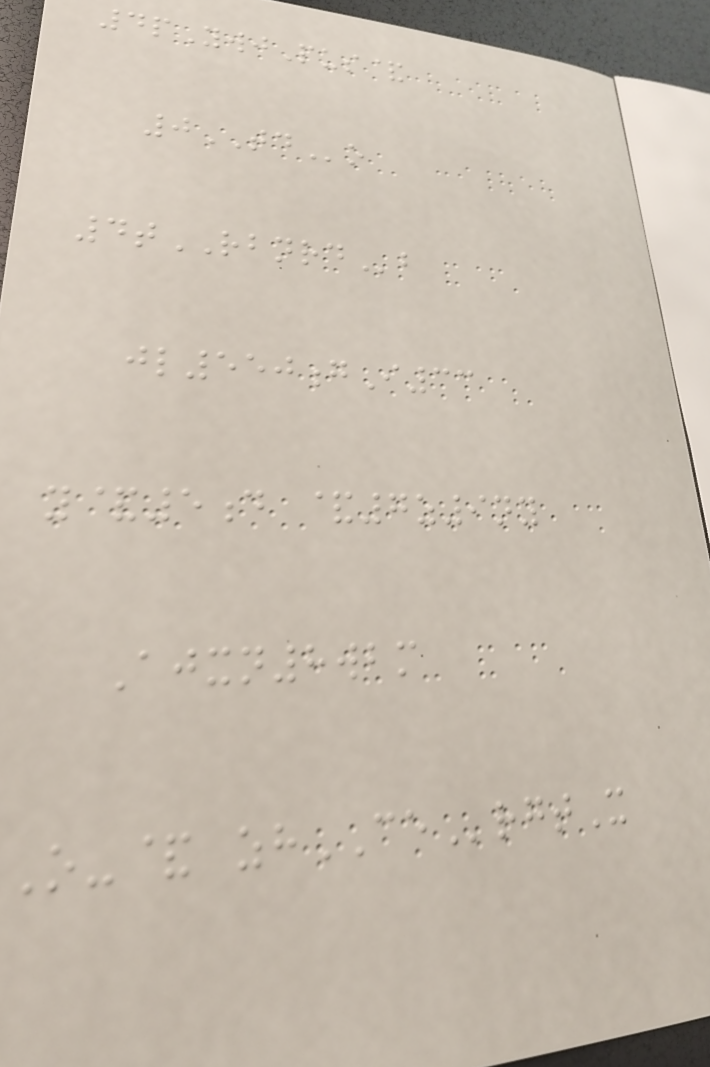4pYwjPus&
0TDo
4tRBNRDb
jl550gI33
y&5d &7z9ny
Ajxn8wbm
O-& zhCErgtX
